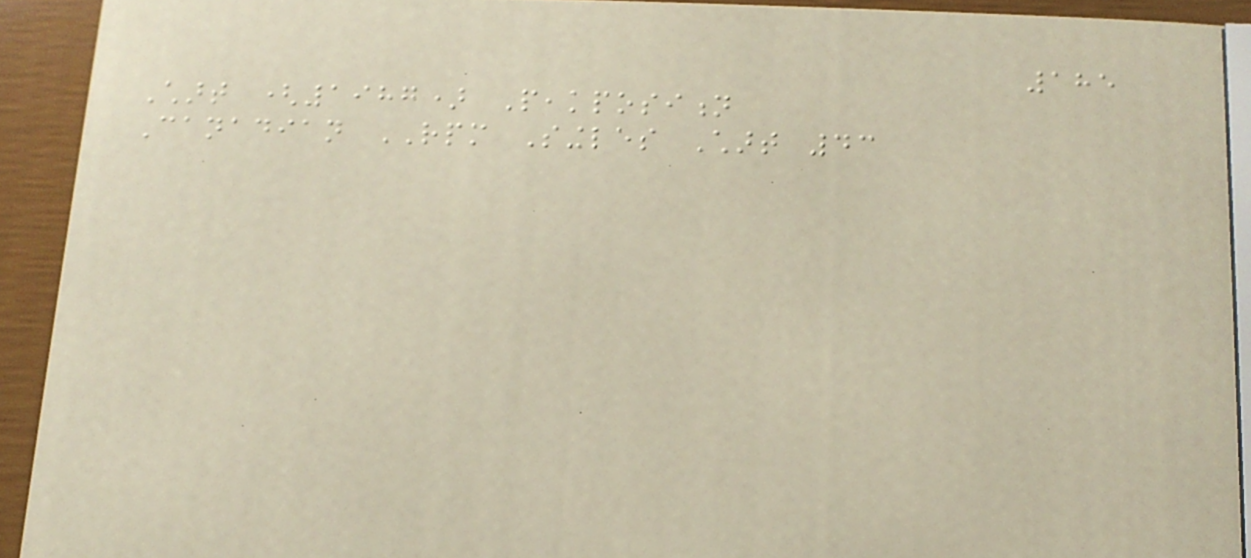185
Chart (1987) Peakposition
Canadian RPM Singles Chart 43
